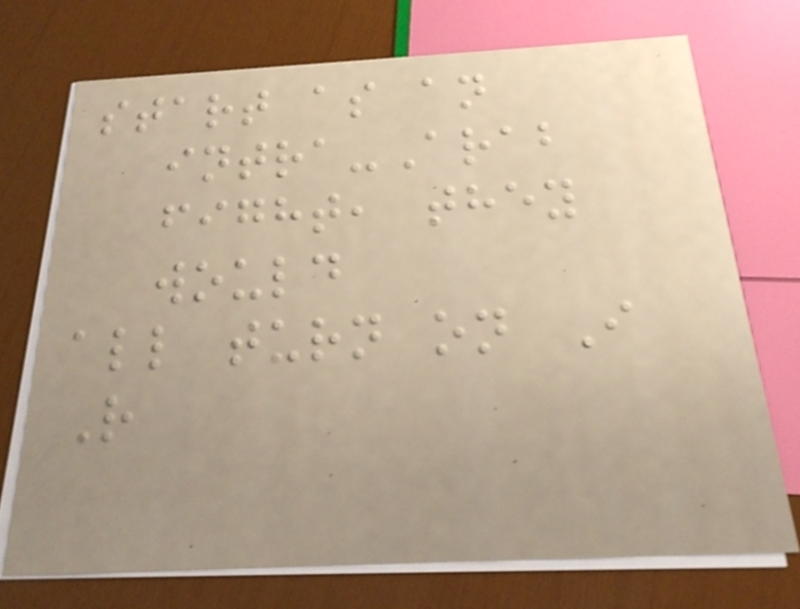start as an
intra-Arab
fight, they
would
all turn on I
R
